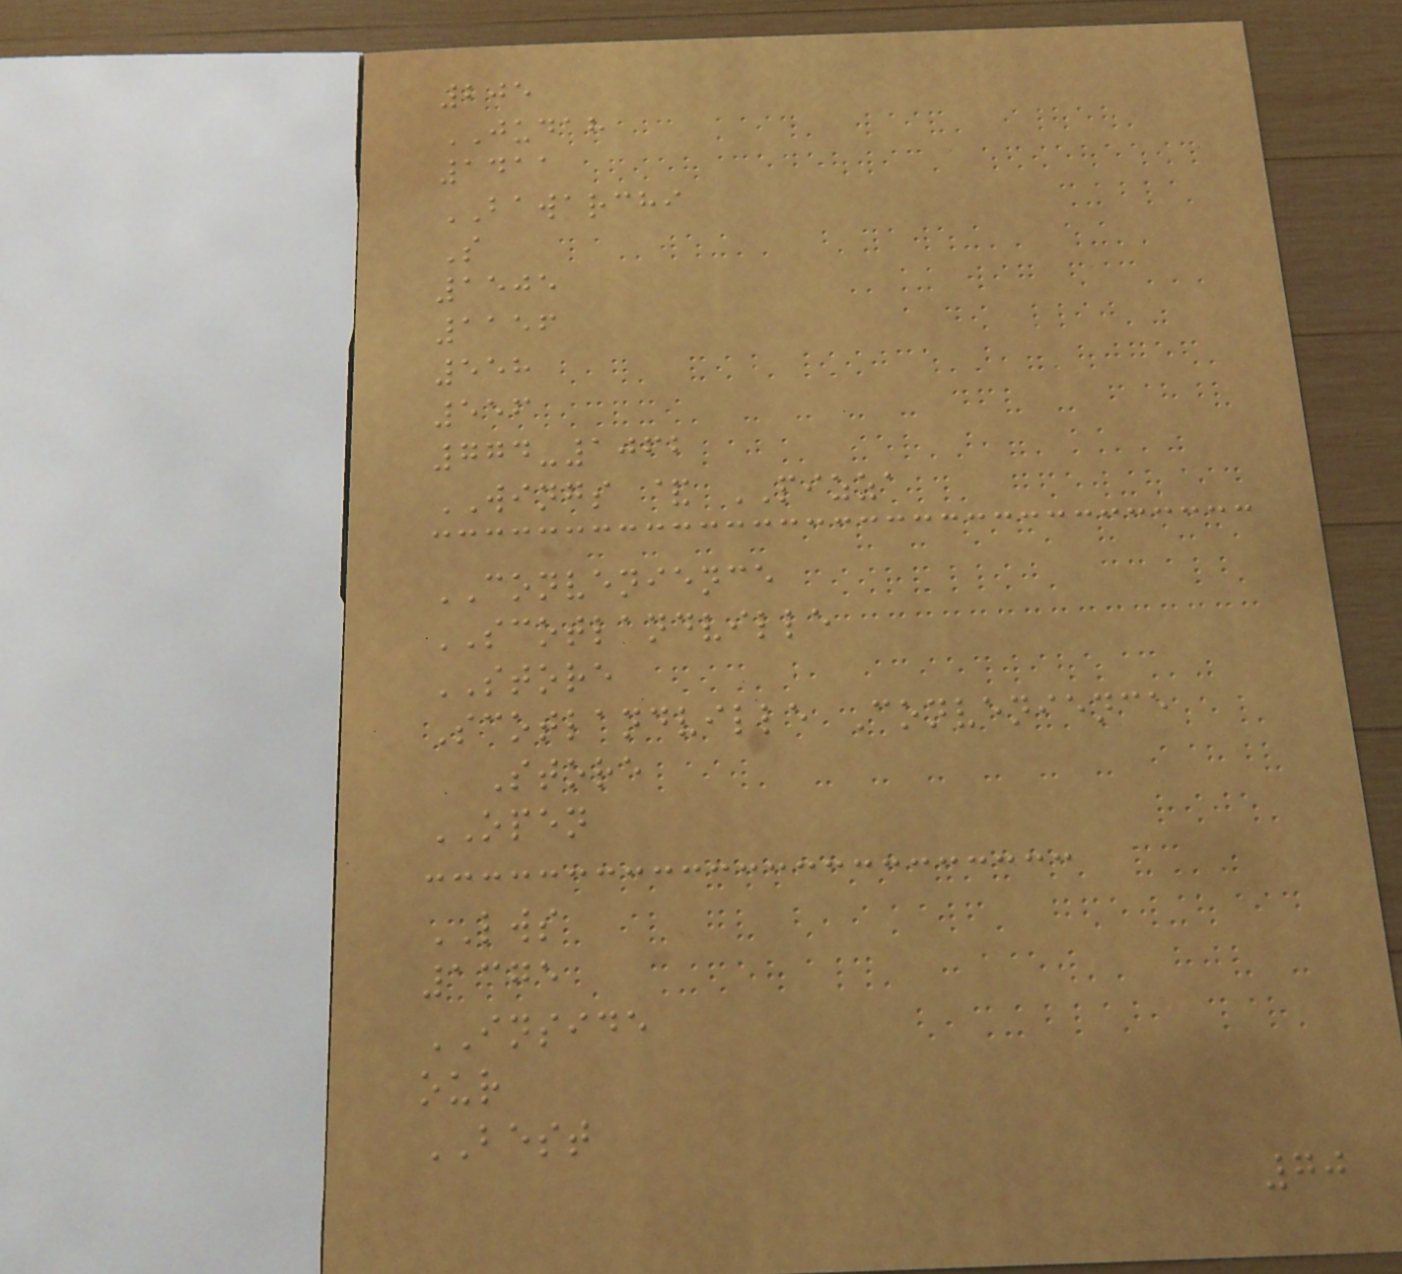205
JUDAH
1411
BAWARCHI
S
1505
1156
558
556
774-1062
WINGS & PIZZA
CONVENIENCE
SCOTLANDVILLE
STORE
Scotlandville Convenience
Store
OPEN
LWS
1375
INSIDE
our
BEST
70
